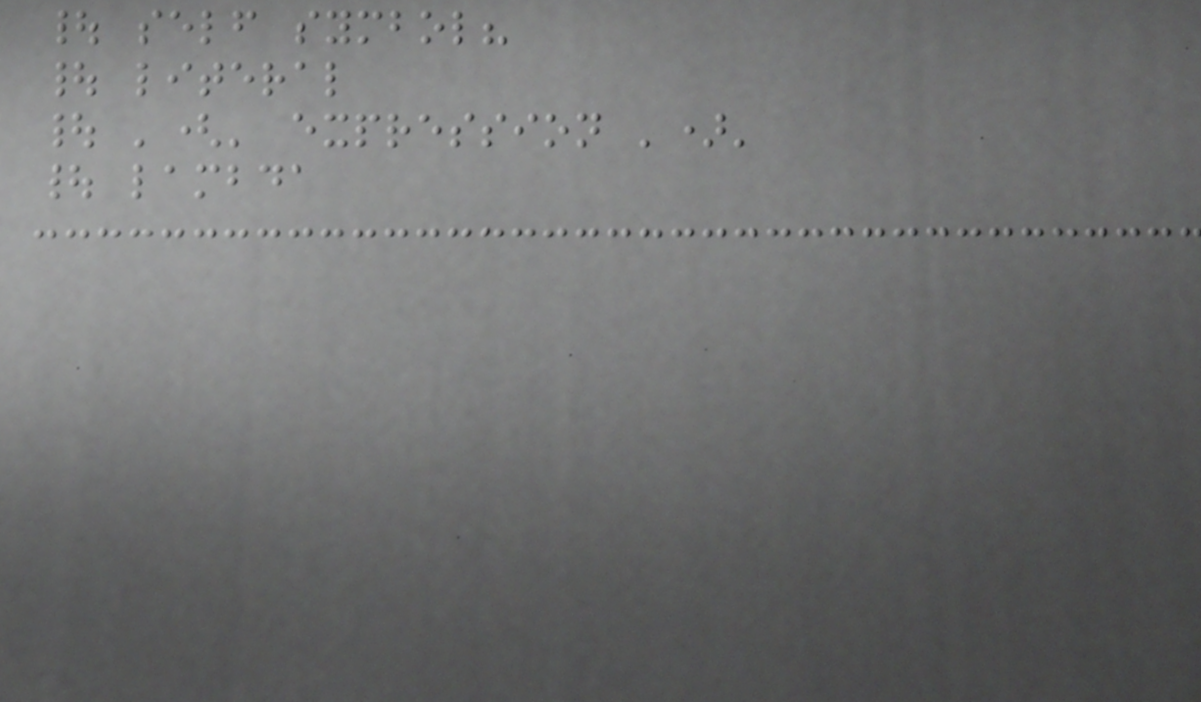| self symbol?
| literal
| '(' expression ')'
| lambda
